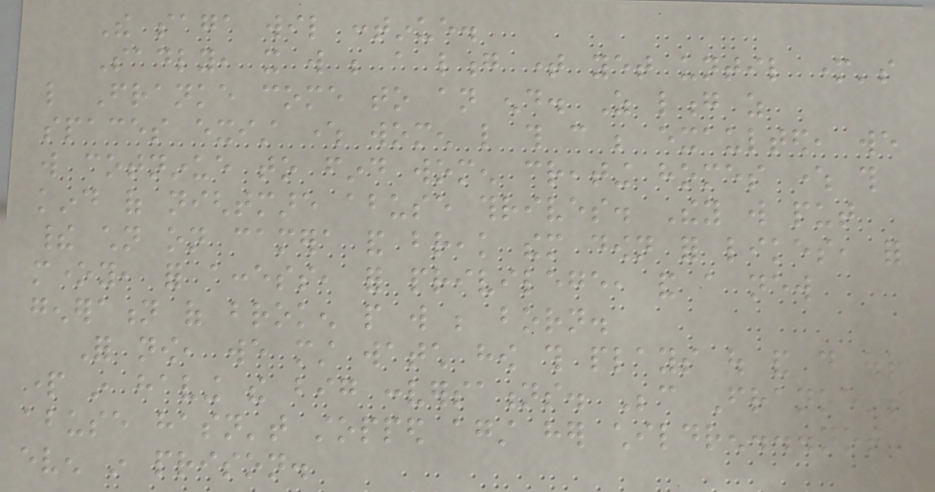The saga wil continue.
Sadly, it will be a long time yet until mother's
like Franke come to an end. As long as
spaces exist where women like this can be exaulted, we
will cotninue to find women creating homes where this
kind of nightmare abuse thrives. They will put
their children on camera and break them down for likes, for
money, for access, for privilege, and a new
generation of broken people will be born.
For now, we must watch how this plays out and do our
part in having the big conversations. Because Franke's
abuse hasn't stopped against her children...not
even in prison.
